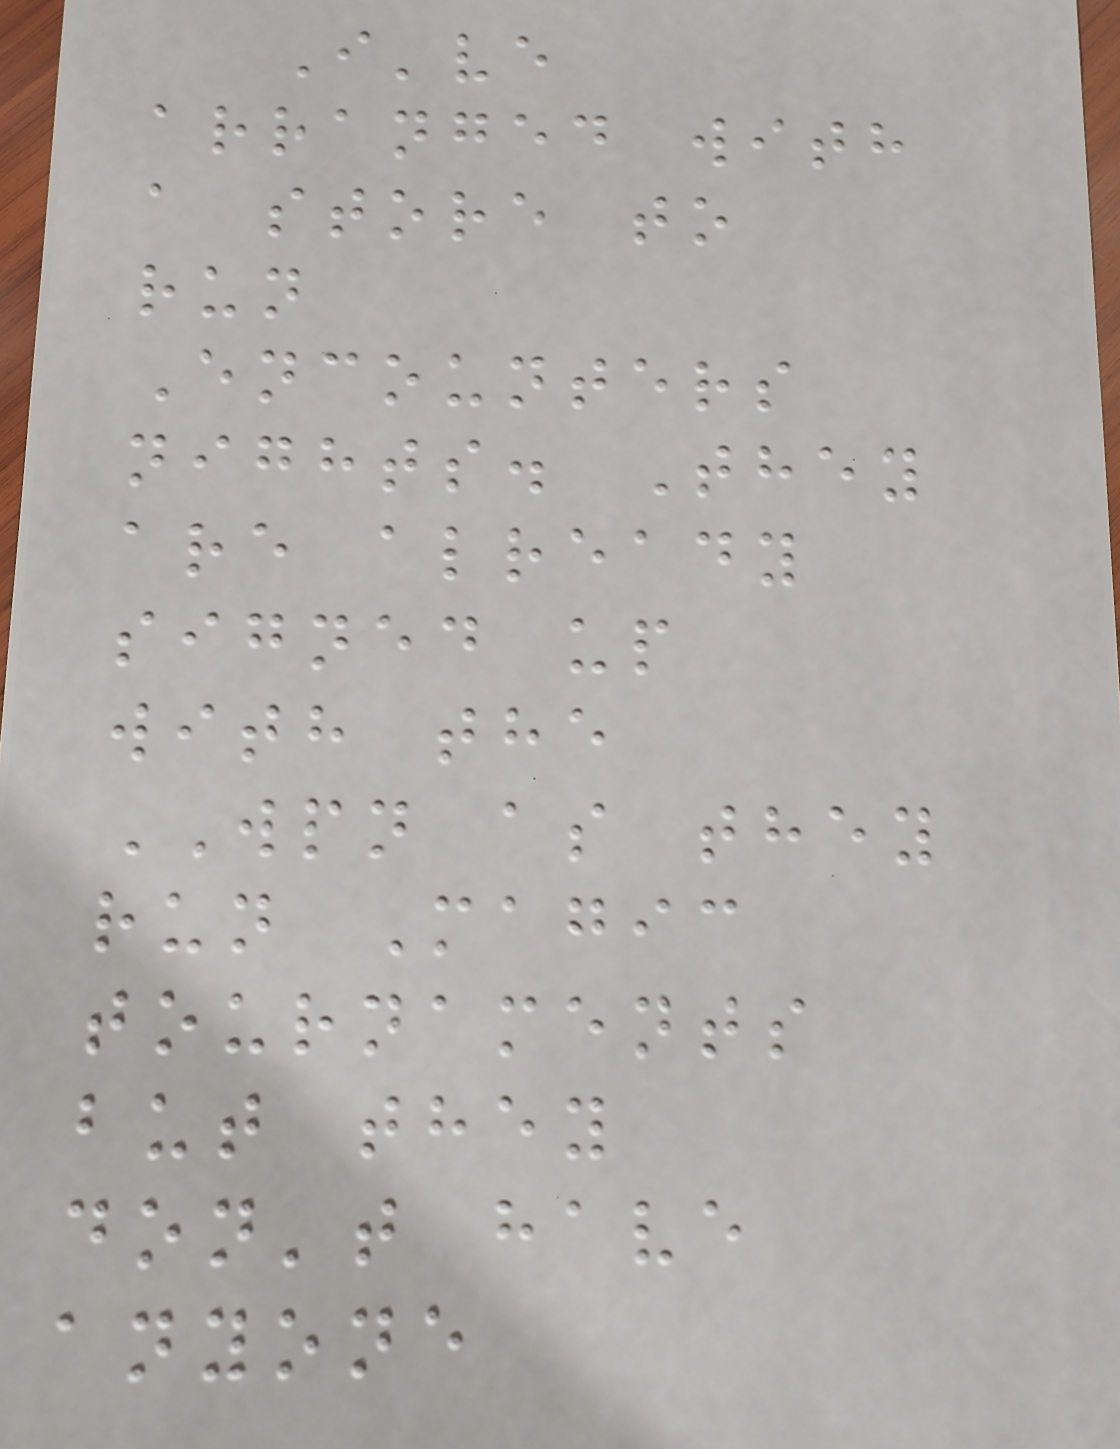I've
arranged with
a store to
run
Encounters
nights. They
are already
signed up
with the
WPN as they
run Magic
tournaments
but they
don't have
anyone
